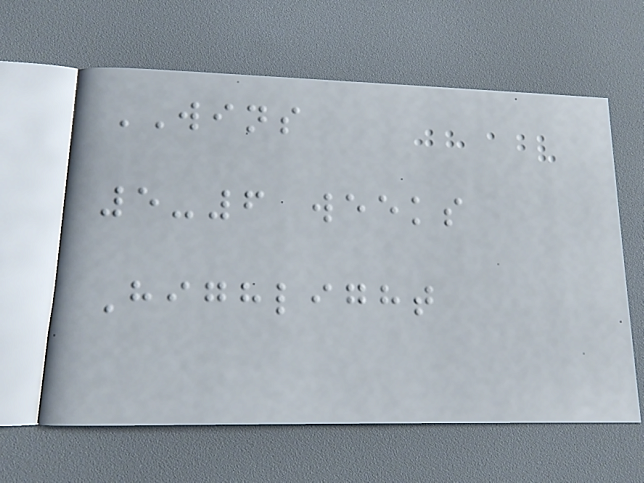WINS
5-6 weeks
Highlight
